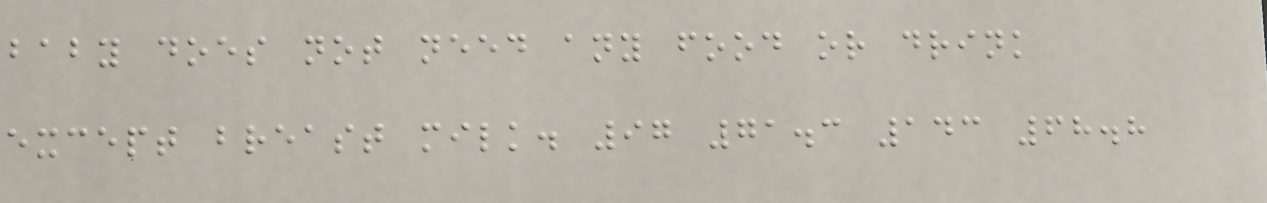baby does not need any food or drink
except breast milk. 97 71.3 143 68.8
